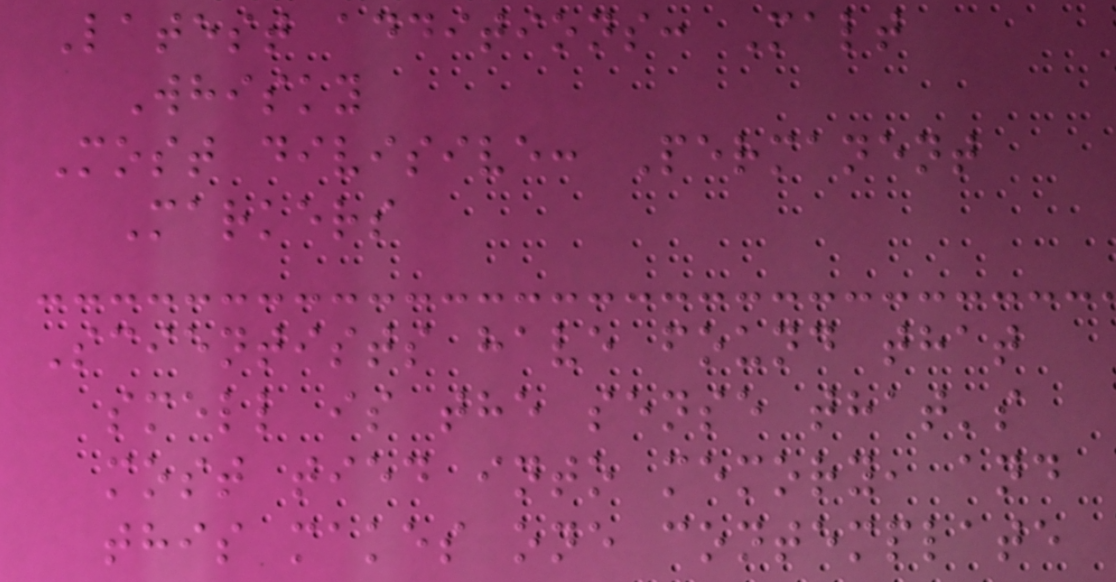Latest additions: Malt
Whisky
Most divisive: Permanent
Markers
Scientists have found that
smell is the sense that's
most tied into memory, and
this makes one contemplate
